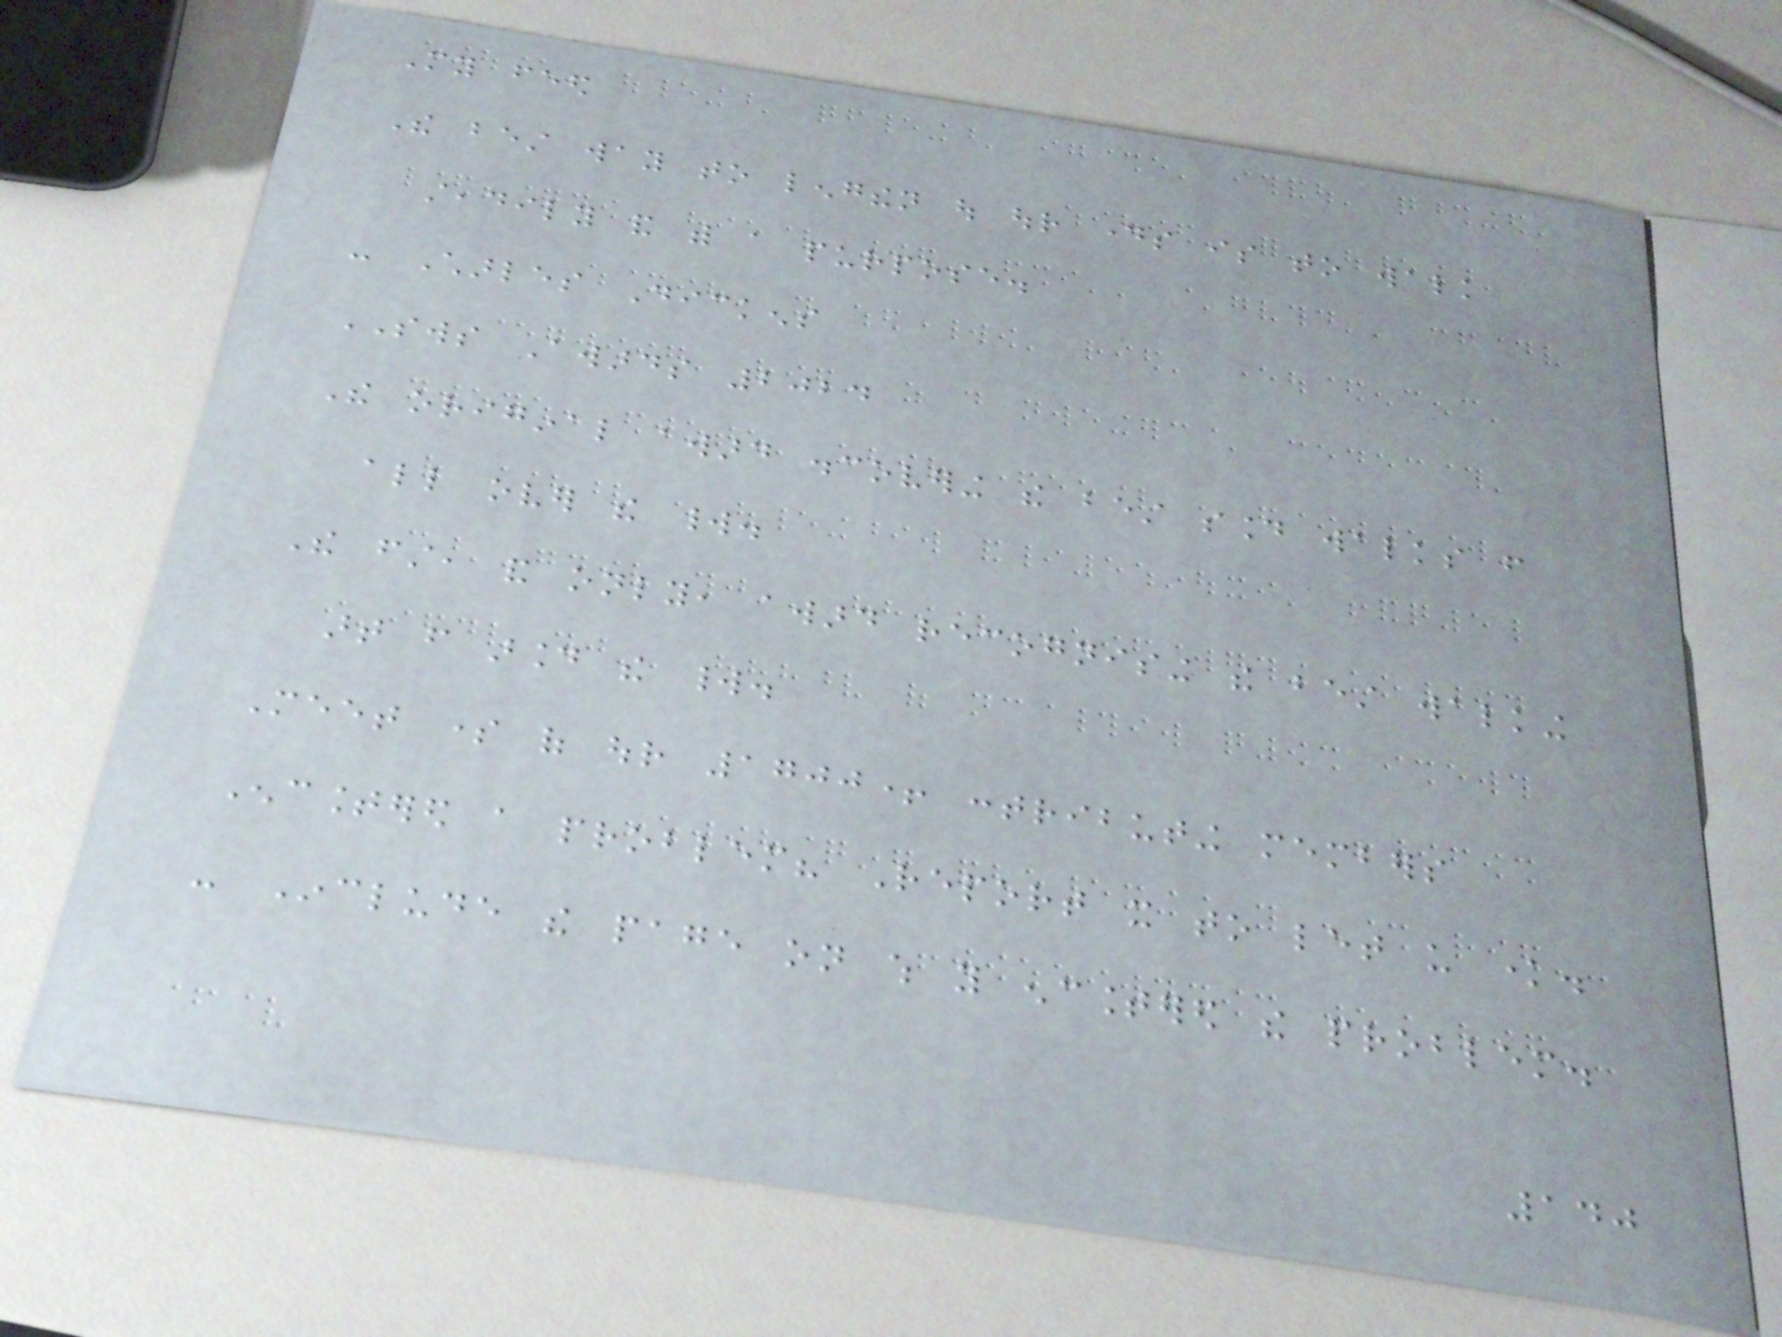My feed
The best way to lengthen out our days is to walk
steadily and with a purpose.
- Charles Dickens
SWS Awards 2024
The original award discovering the best sound walks from
all over the world.
The first, and only, award recognising the best walking
art from around the world.
Meet some of our 1700+ contributing members
Encountered a problem? Report it to let us know.
- Include the page on which you encountered the problem.
140
